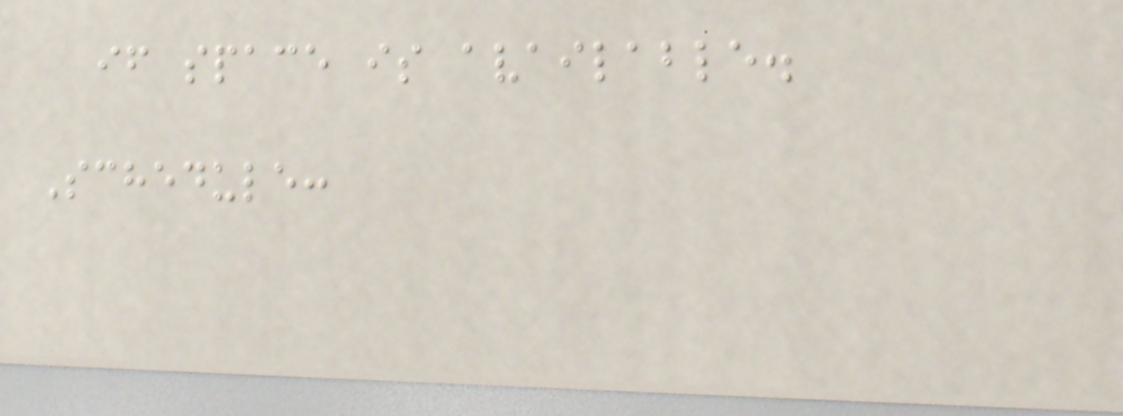if space is available.
Schedule:
